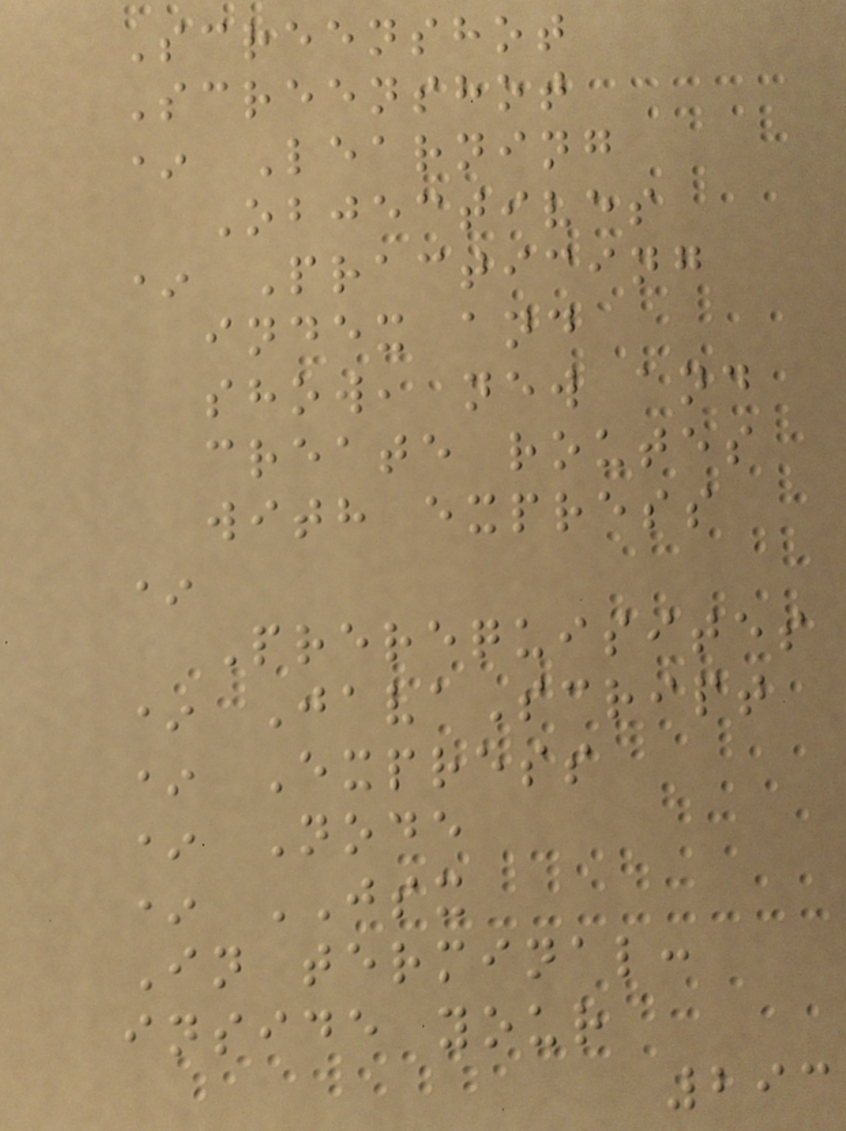Screenshot
Screenshot
* Learning
Objectives
* Practicing
index and
show, new and
create routes
with express
*
Prerequisites
* JavaScript
* Express
* Node
* JSX
In terminal:
inside your
293
